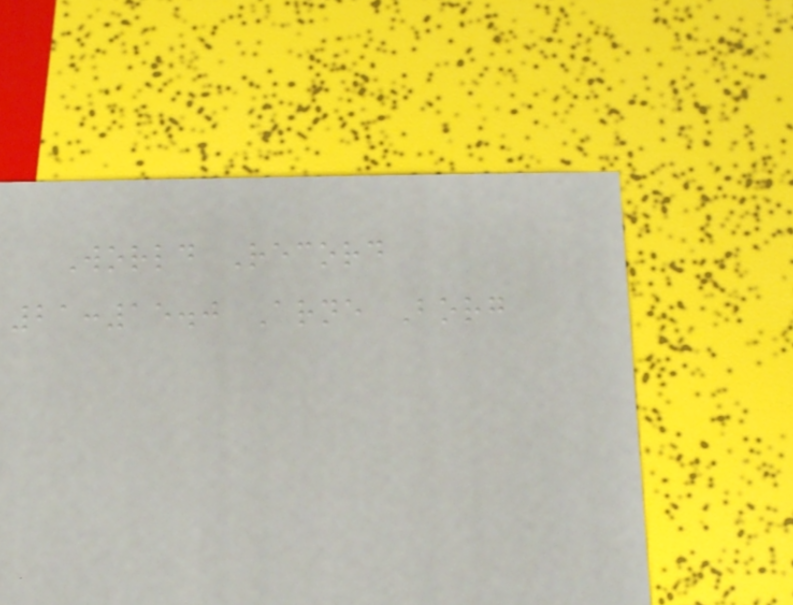World Record
21:15.0 Arne Borg
